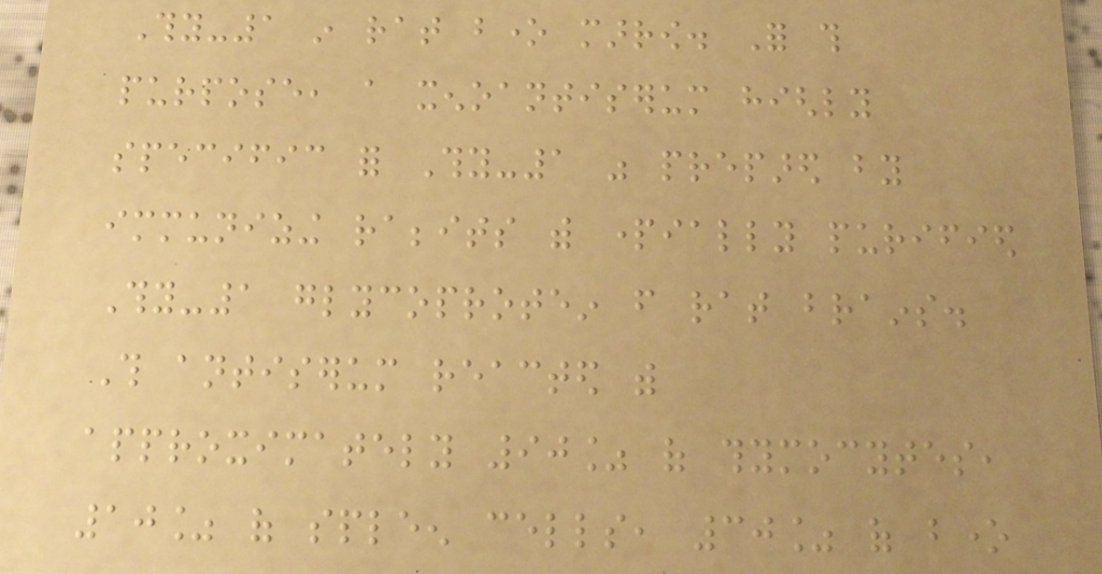Thy-1 in rat bone marrow. For this
purpose, a xenoantiserum highly
specific for Thy-1 was prepared by
immunizing rabbits with partially purified
Thy-1 glycoprotein from rat brains.
This antiserum reacted with
approximately 90% of thymocytes,
10% of spleen cells, 30% of bone
